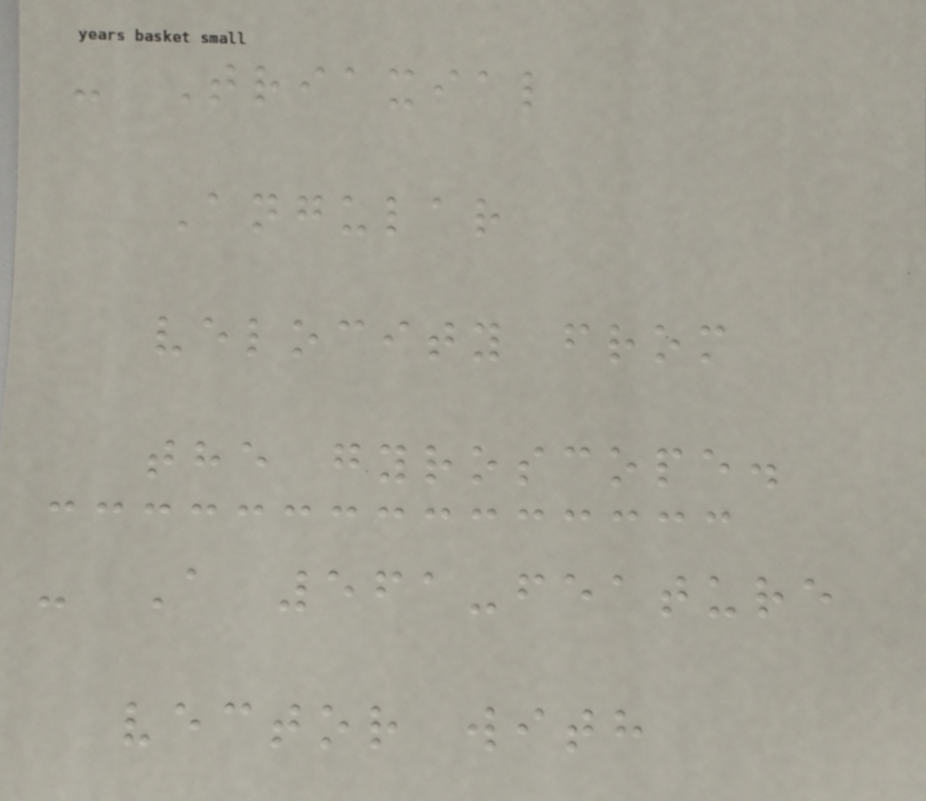- Triaxial
Angular
velocity from
the gyroscope.
- A 561-feature
vector with
